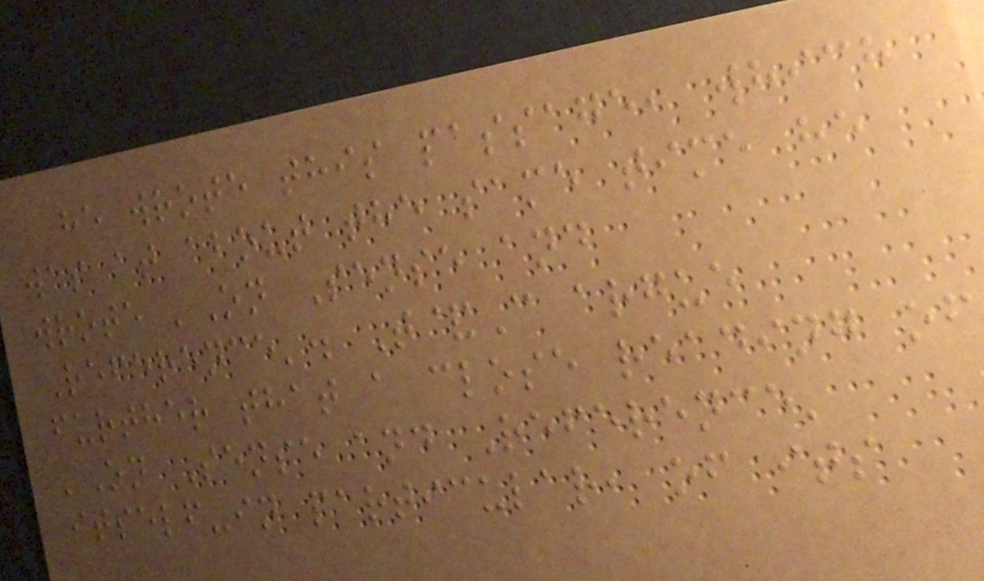he wrote this passage, which
was at about the same time he
wrote 'On Sense and
Reference'. T&C argue
further that a close reading of
'On Sense and Reference'
itself-in particular, of its
